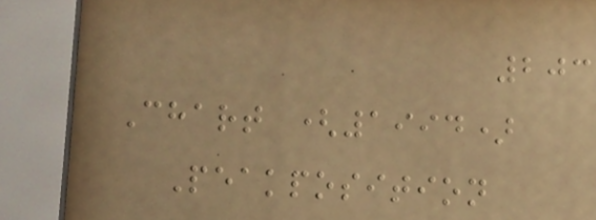203
Chart (1994)
Peakposition
